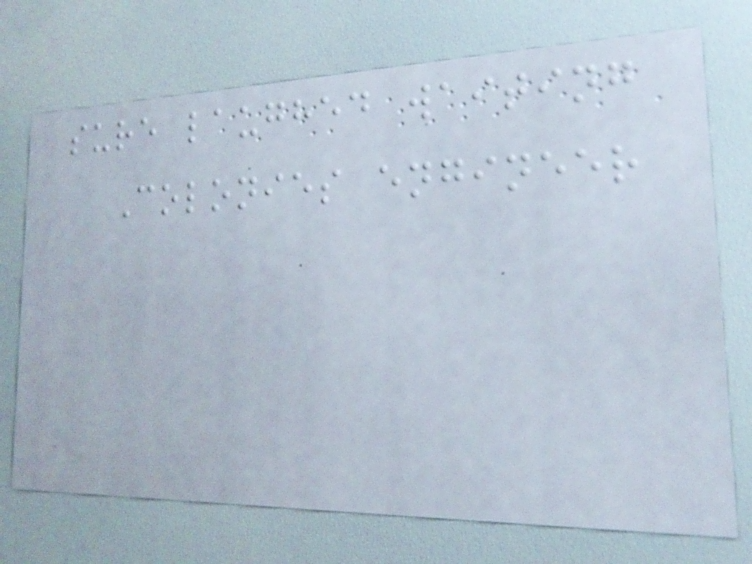sure laughed waiting
Colonies engineer
